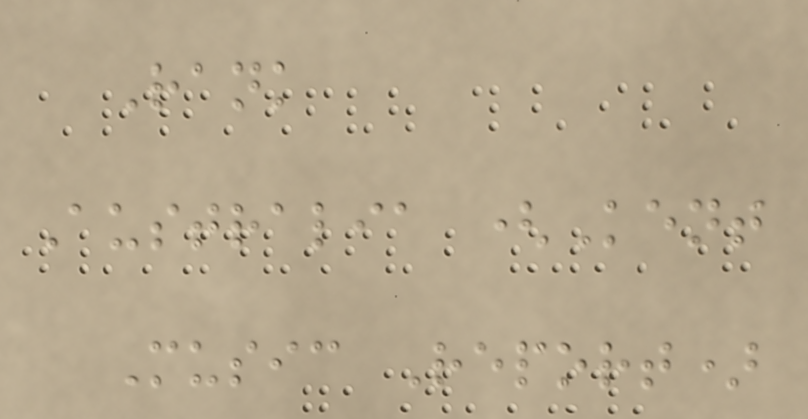Rank
Australia (Kent
Music Report)
